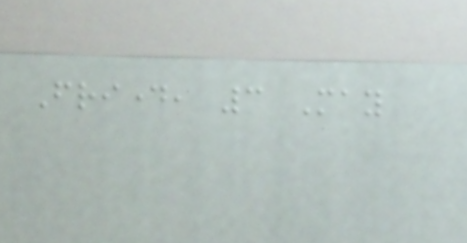Friday, 3 May
